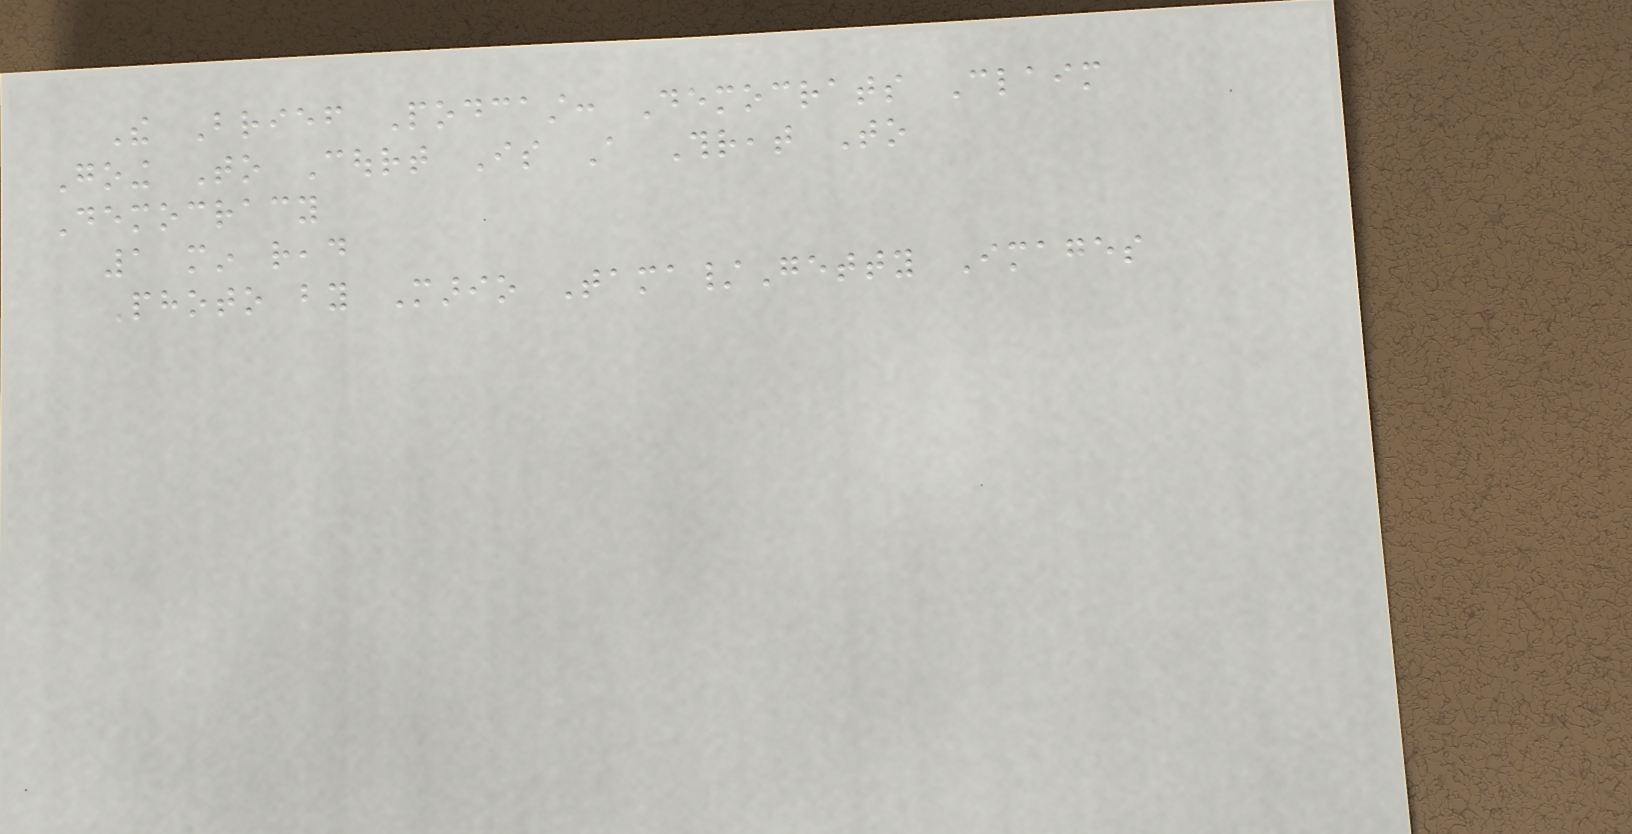The Brief Podcast: Democrats Claim
Going To Court Is A Threat To
Democracy
1 min read
Photo by Mario Tama/Getty Images
